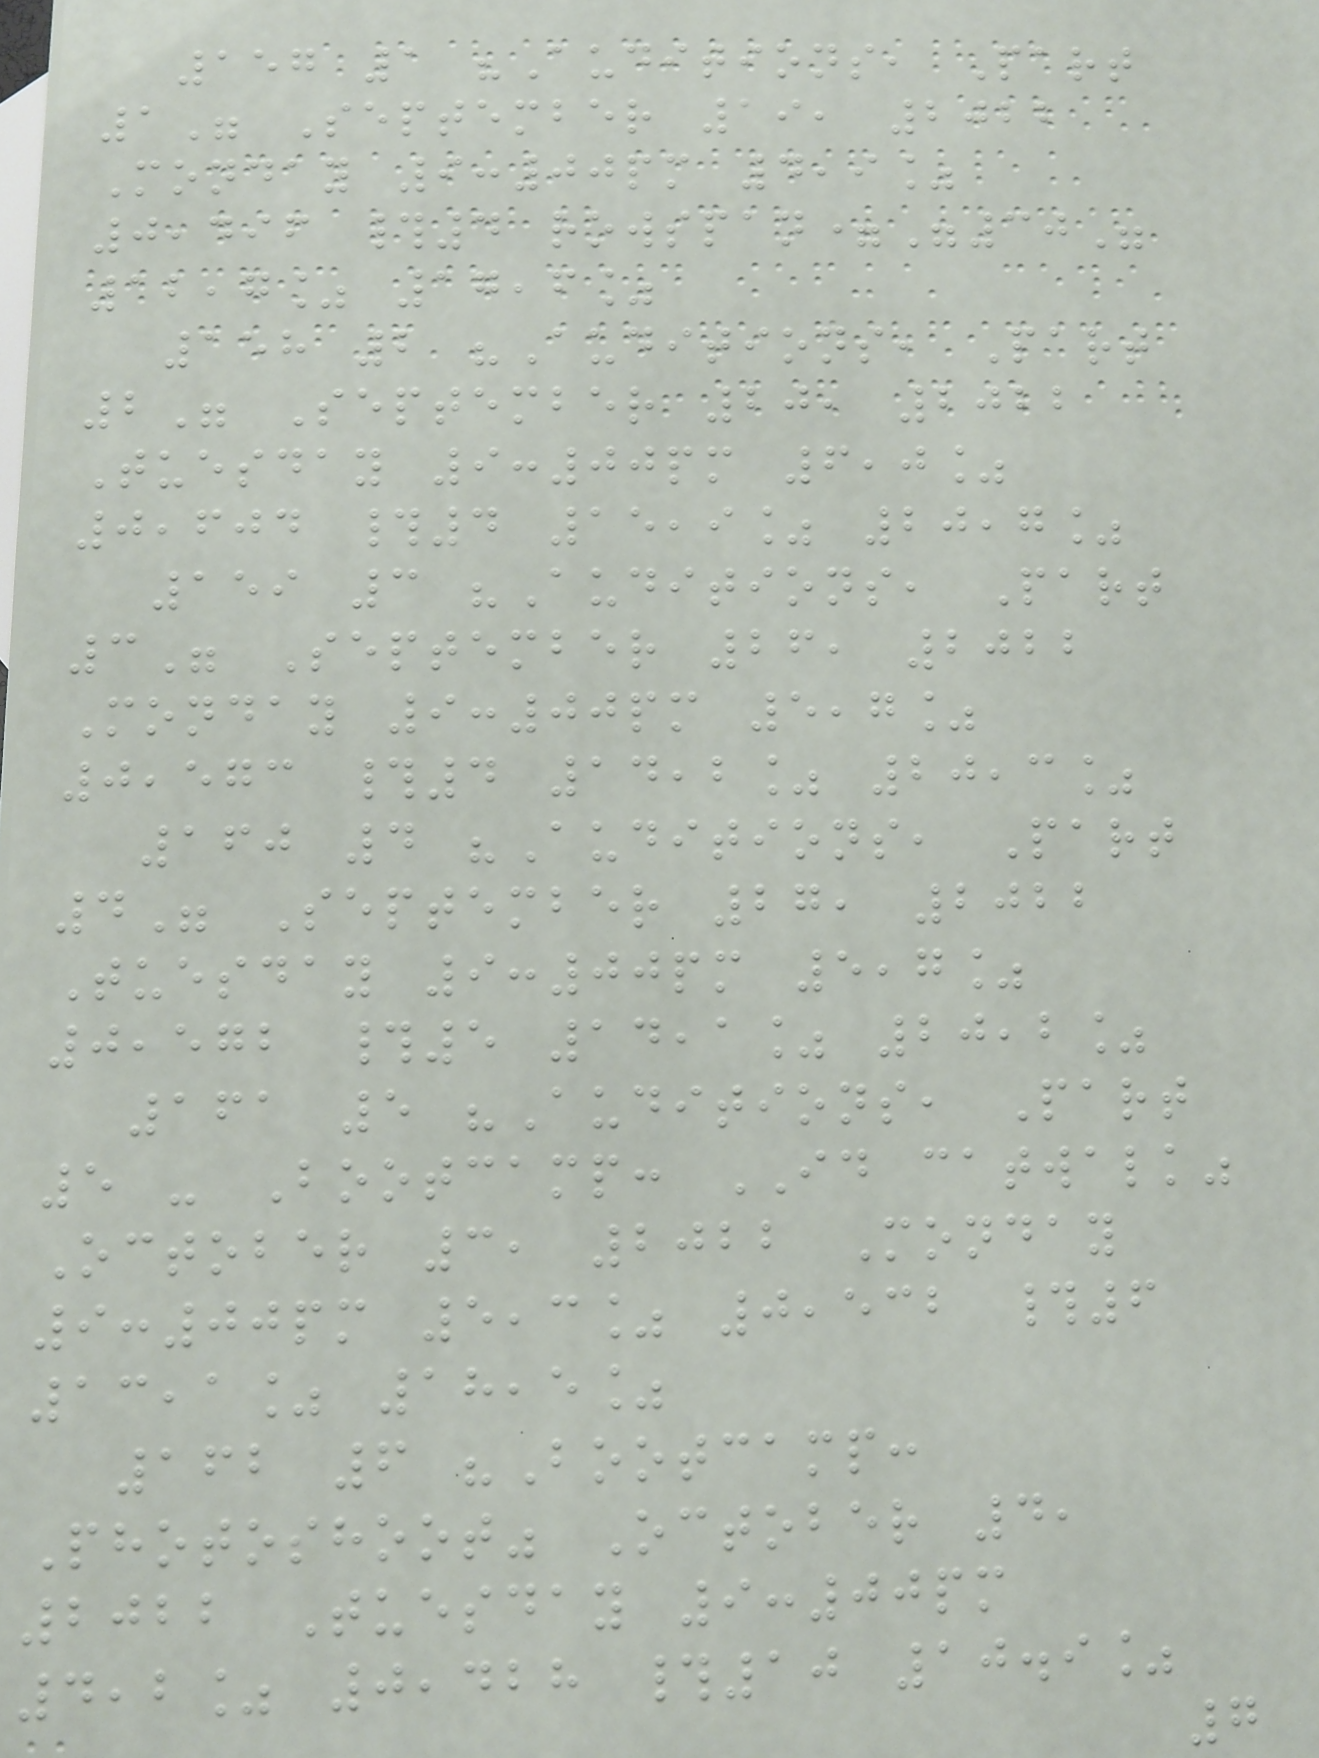157 1 "Auditions, Part
1" September 19, 2022
Monday 9:00pm 4,9%
0,496 #4 rowspan="30"
12,7% 17,6%
158 2 "Auditions, Part
2" September 20, 2022
Tuesday 9:00pm 6,0%
0,604 #4 15,9% 20,7%
159 3 "Auditions, Part
3" September 26, 2022
Monday 9:00pm 5,7%
0,573 #4 14,2% 20,3%
160 4 "Auditions, Part
4" September 27, 2022
Tuesday 9:00pm 5,7%
0,572 #5 14,1% 20,2%
161 5 "Auditions, Part
5 - Bootcamp: ID catwalk"
October 3, 2022 Monday
9:00pm 5,3% 0,532 #6
13,1% 18,5%
162 6 "Bootcamp:
Photoshoot" October 4,
2022 Tuesday 9:00pm
4,2% 0,428 #10 10.9%
7
